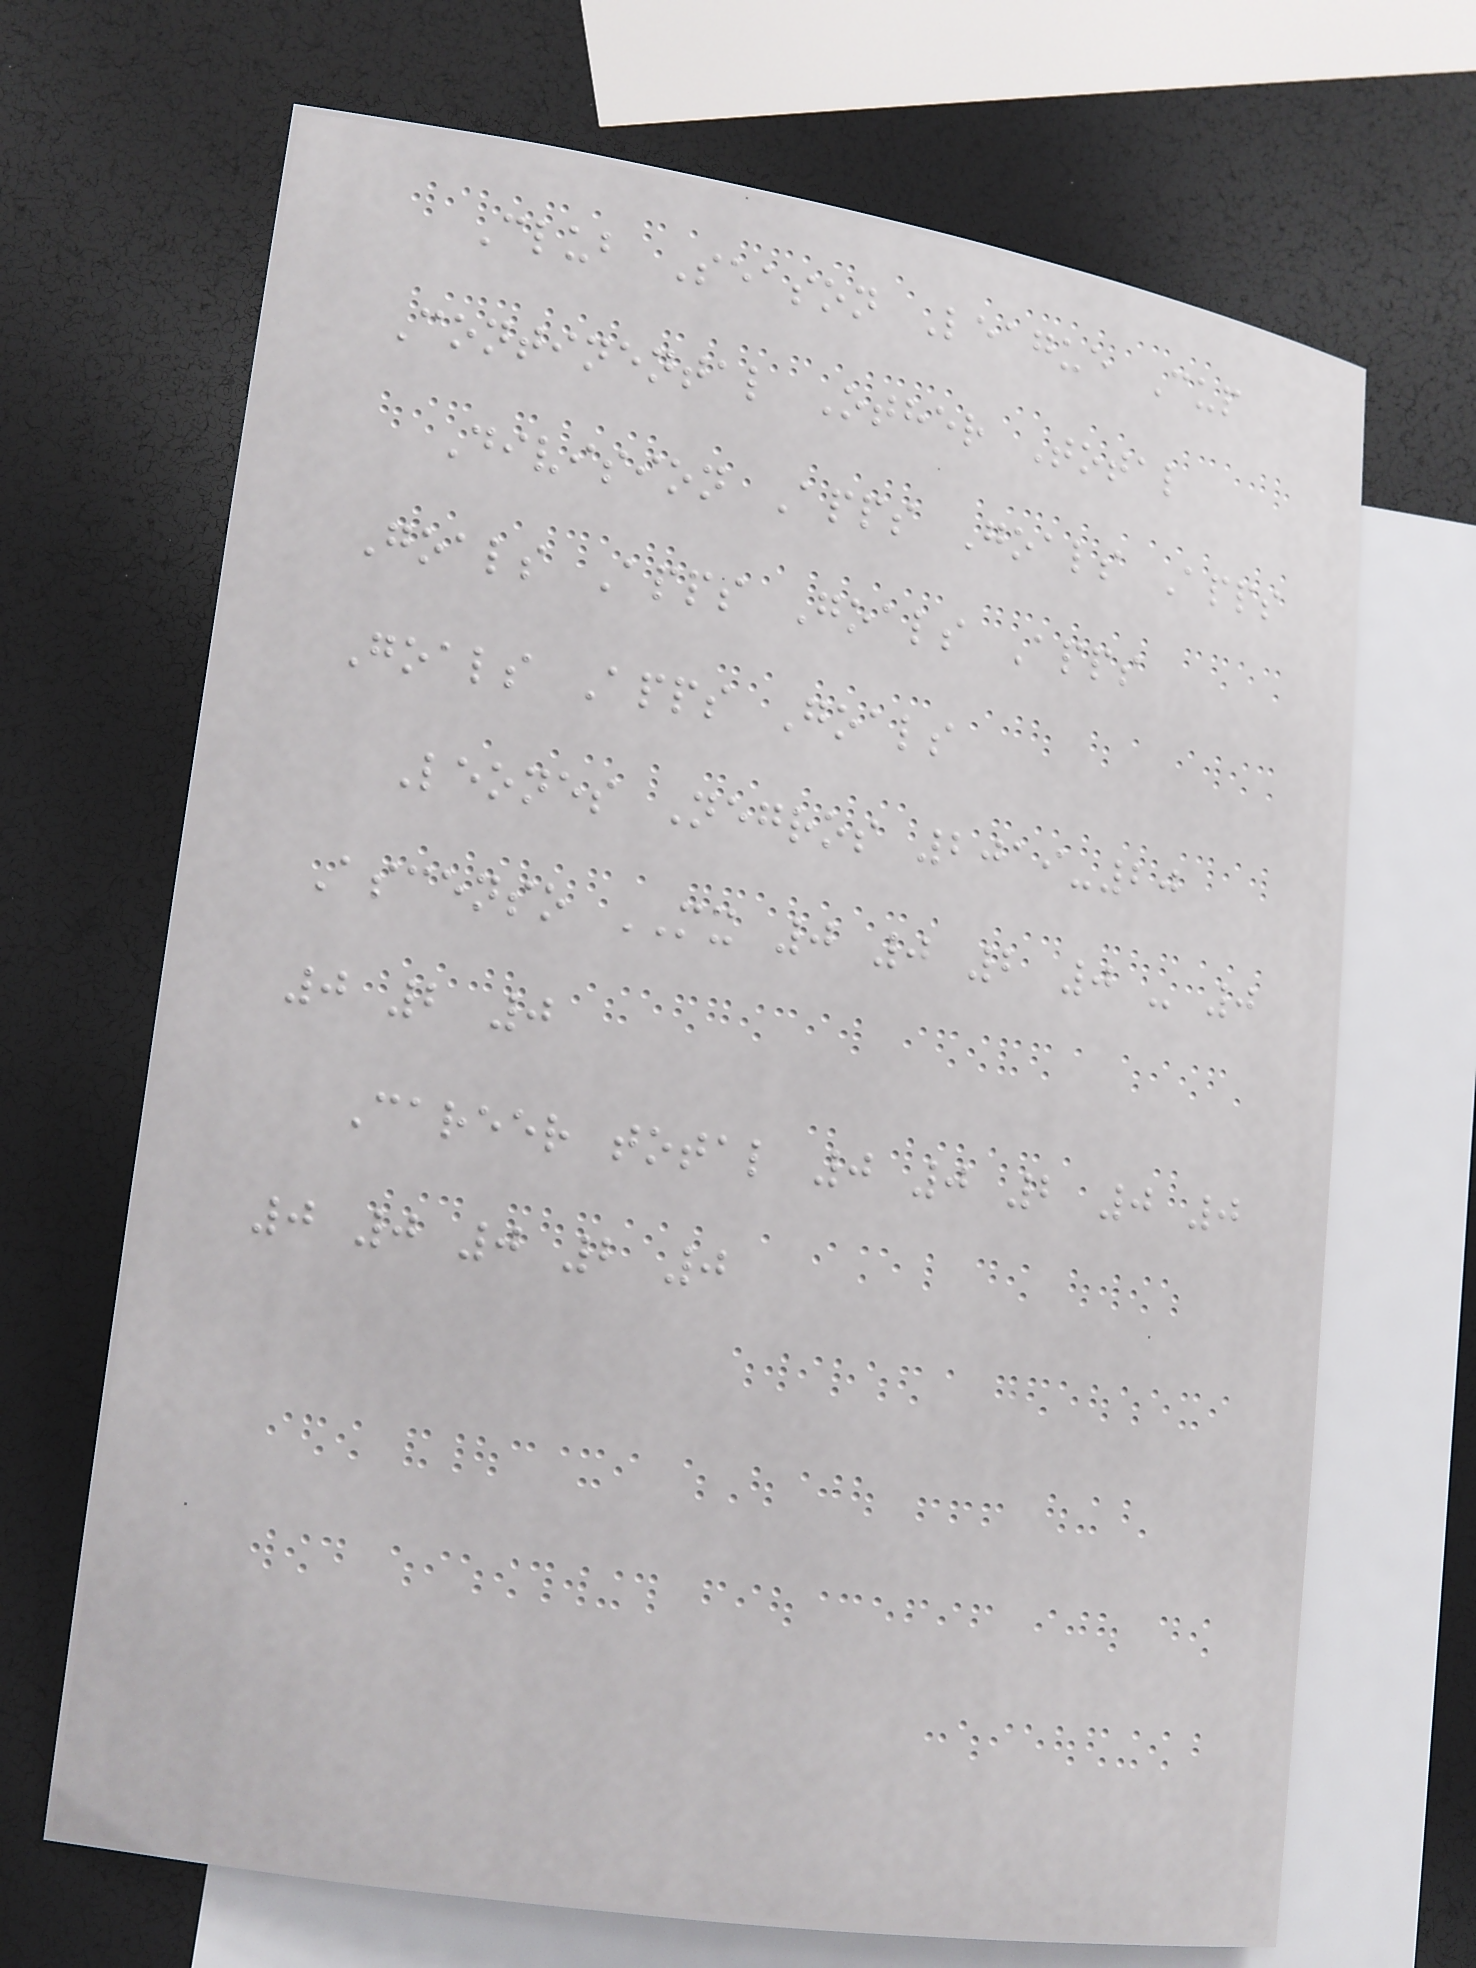Club Season League Cup
Continental Other Total
Division Apps Goals Apps
Goals Apps Goals Apps
Goals Apps Goals
Leones Negros 2019-20
Ascenso MX 0 0 2 0 - 0
0 2 0
Career total 0 0 2 0 0
0 0 0 2 0
